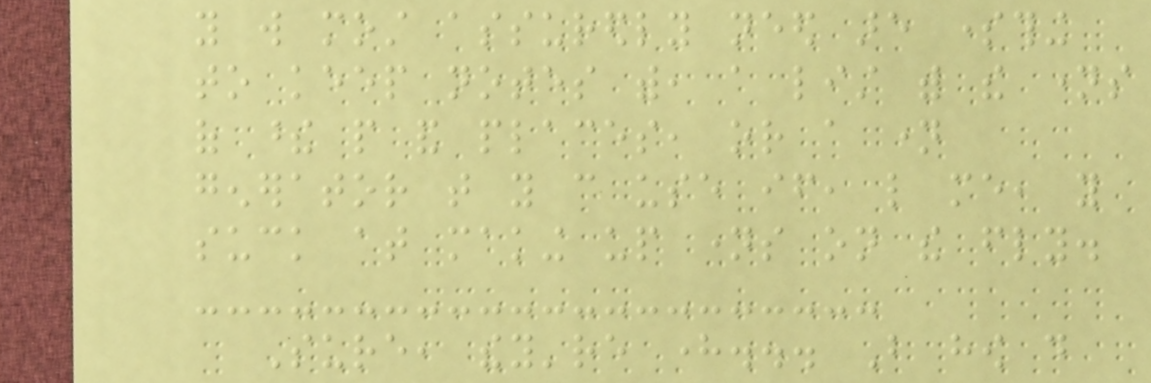you will most assuredly need are something
to keep notes with, a list with the names
of these people and places, or a name
generator that you can use if, like me, you
suck at making up names on the fly.
Sure, they're here... But how do
